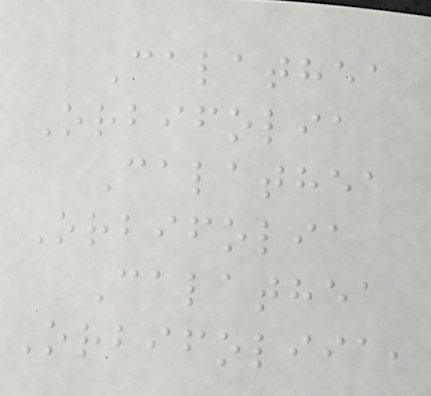Calathea
Orbifolia
Calathea
Orbifolia
Calathea
Orbifoliia,
